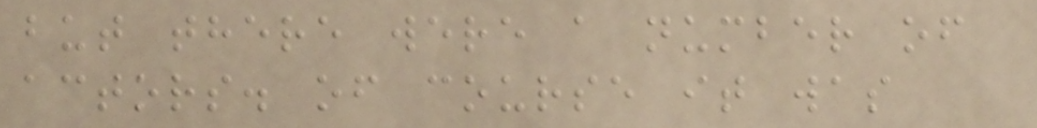but there were a number of
actors. of course it was
